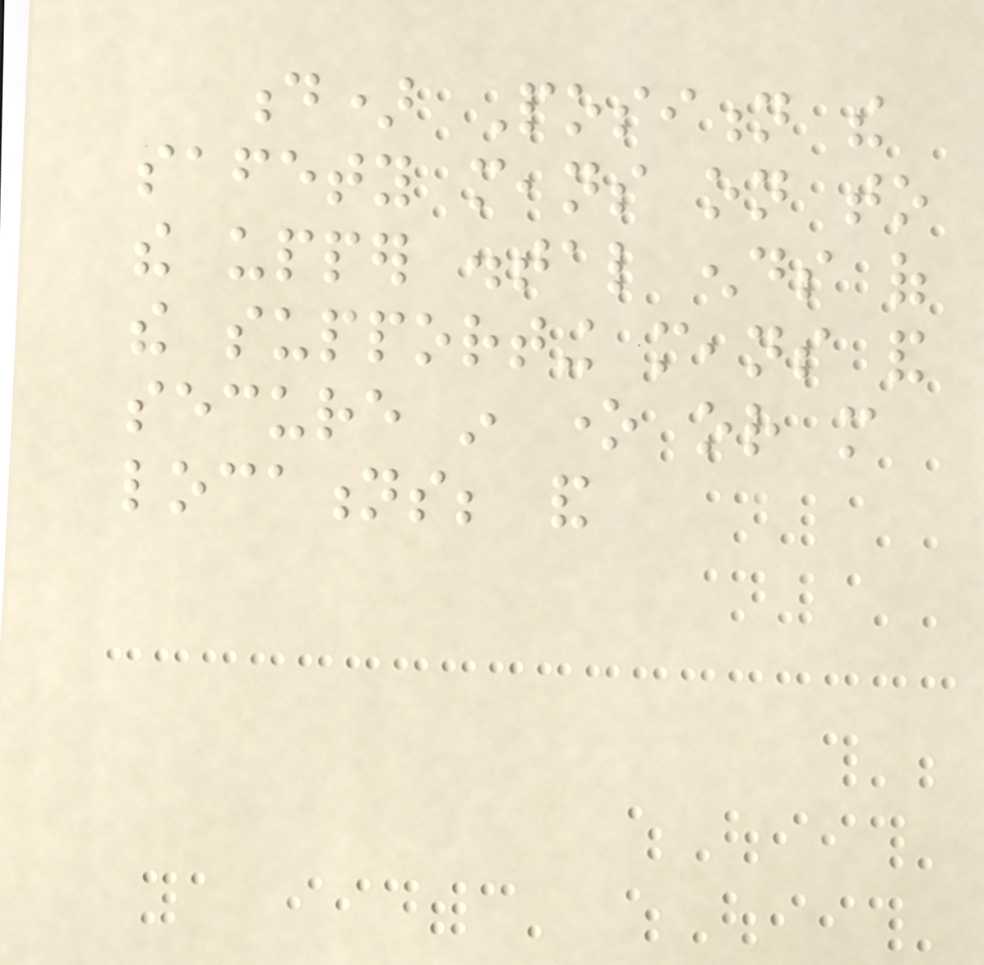d) Position the
safety means on to
the upper distal ends of
the supporting means and
secure in one or more
locations; and
